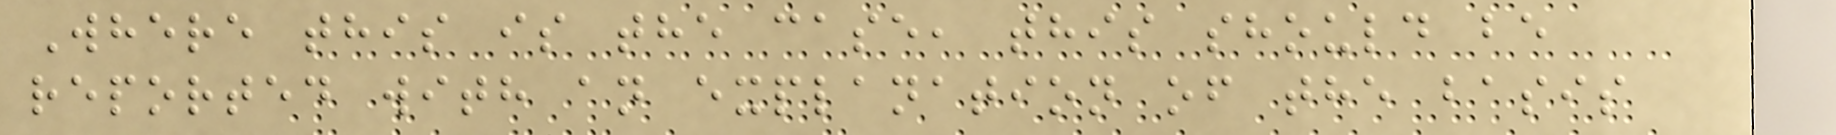Where this is the case, this should be
reported with an explanation of the basis
